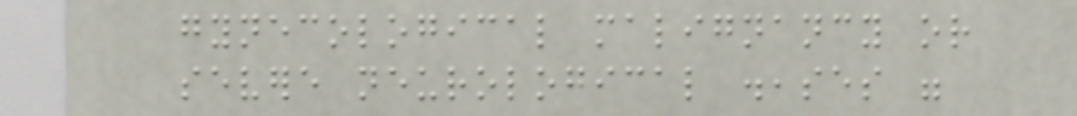gynecological malignancy or
severe neurological diseases were
